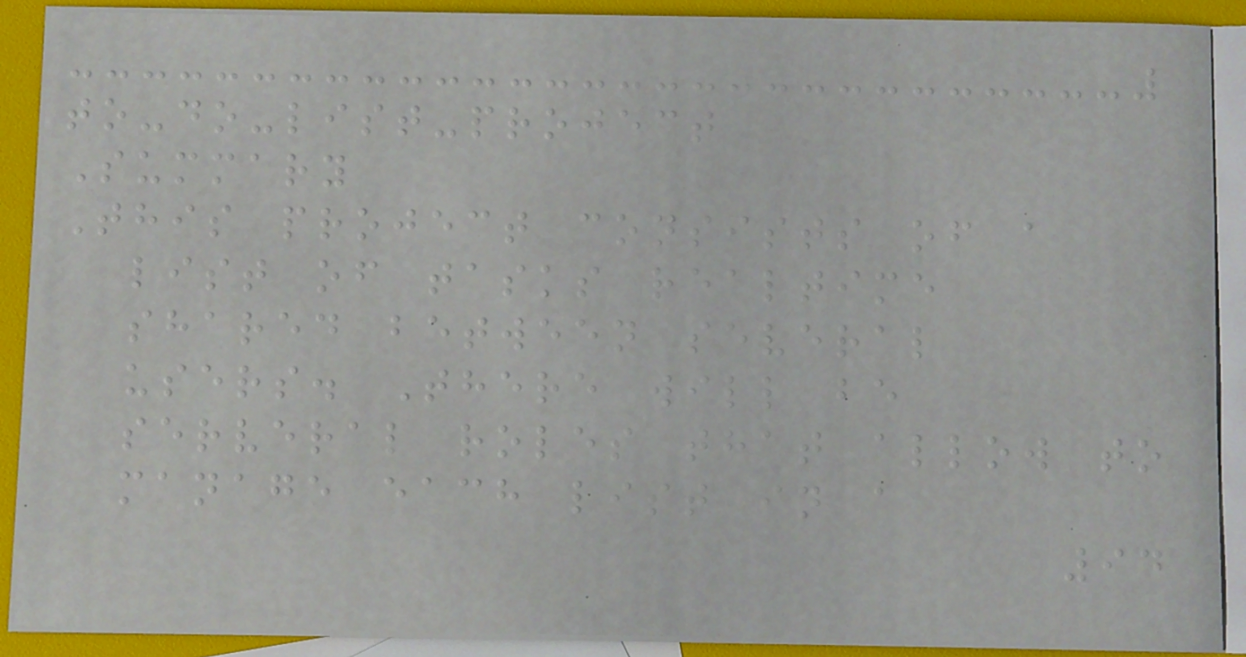to-do-list-project
Summary
This project consists of a
list of tasks realtime
shared between several
users. There will be
serveral roles that allow to
manage each list in a
94
